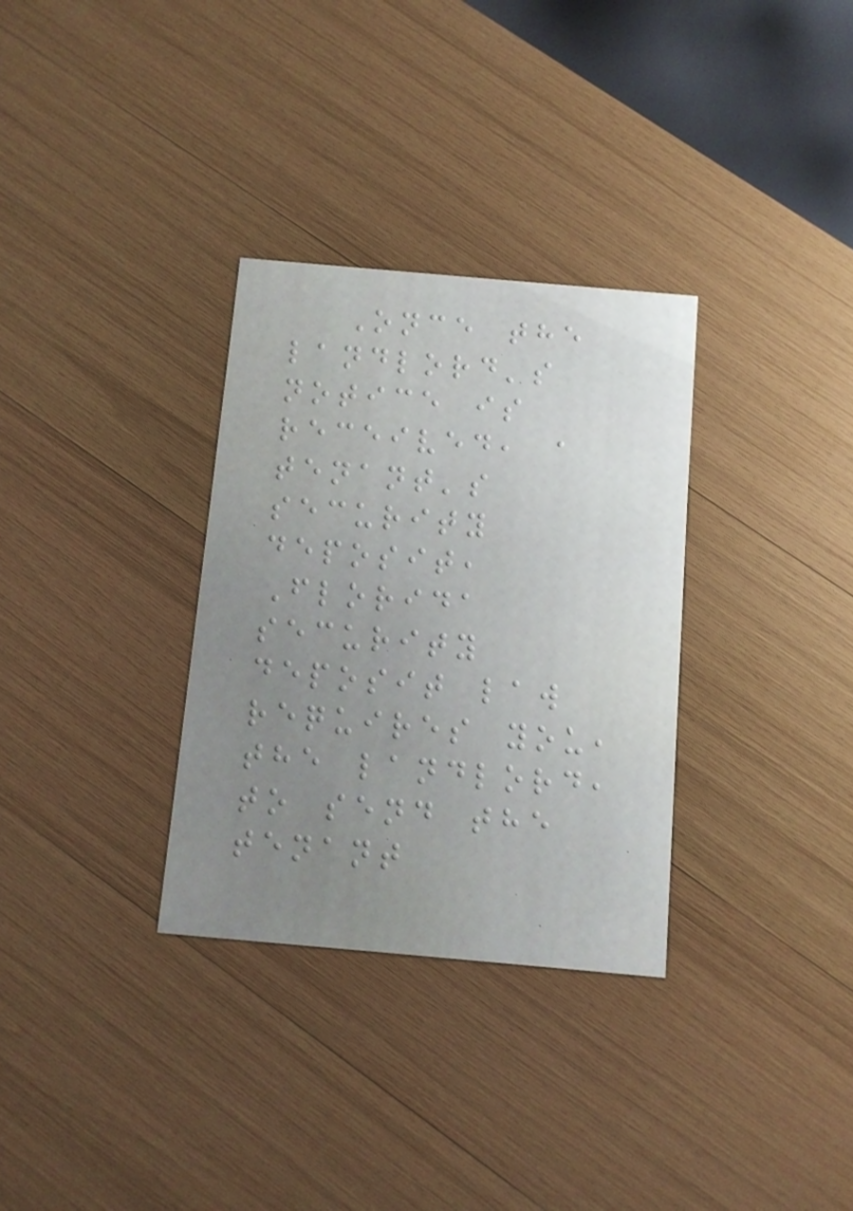Once the
landlord's
notice is
received, a
tenant's
security
deposit,
Florida
security
deposit law
requires you,
the landlord,
to send the
tenant
